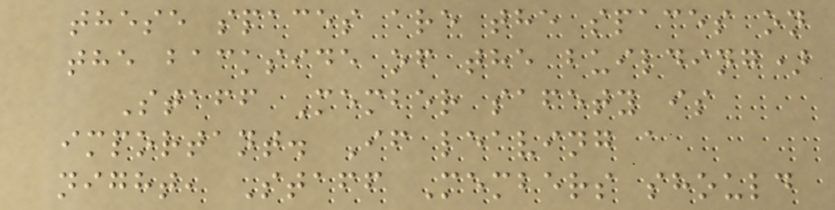these spaces are the spaces on
the backside of the building)
Staff Member safety is
important. If leaving a
night, Staff Members should
